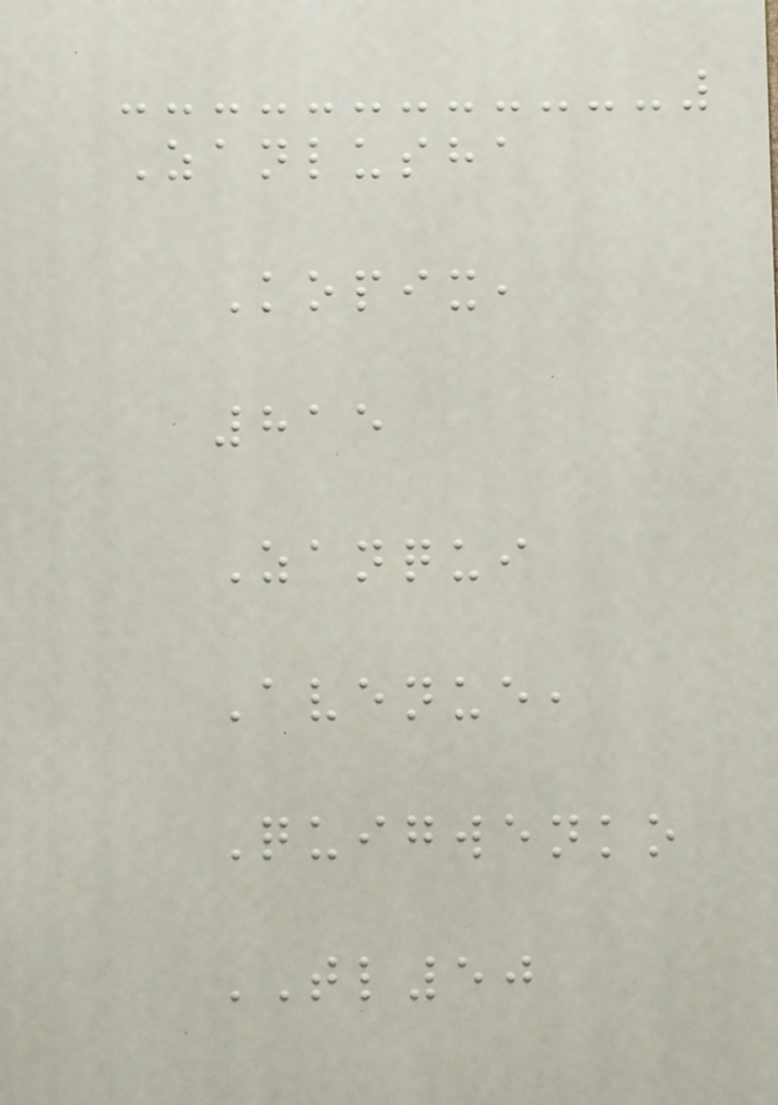Zanlusha
Kopix,
815
Zanqui
Avenue,
Quigwenko
TL50
